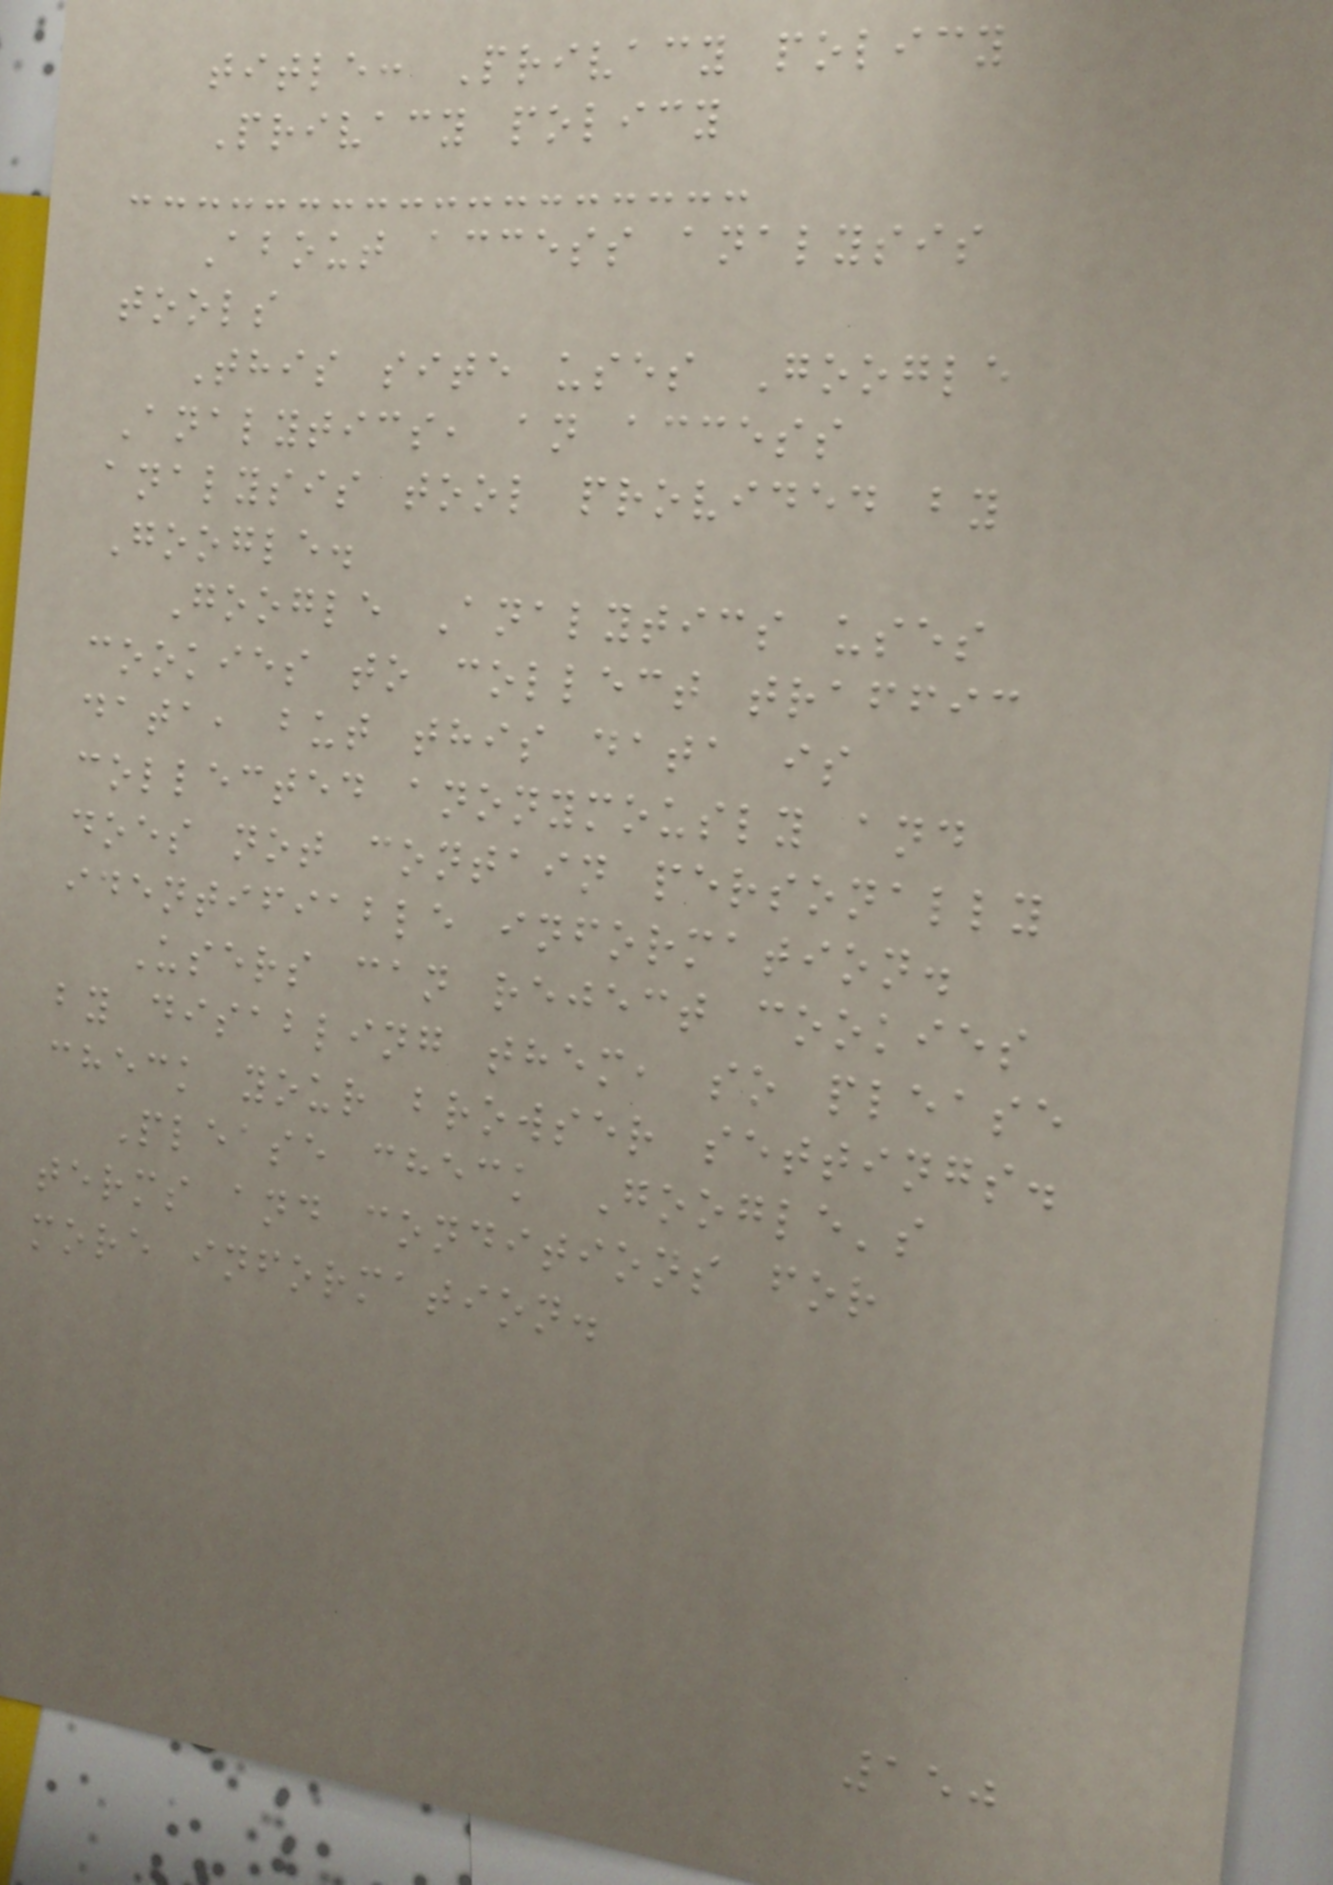title: Privacy policy
Privacy policy
About access analysis
tools
This site uses Google
Analytics, an access
analysis tool provided by
Google.
Google Analytics uses
cookies to collect traffic
data, but this data is
collected anonymously and
does not contain personally
identifiable information.
Users can reject cookies
by disabling them, so please
check your browser settings.
Please check Google's
terms and conditions for
more information.
150
